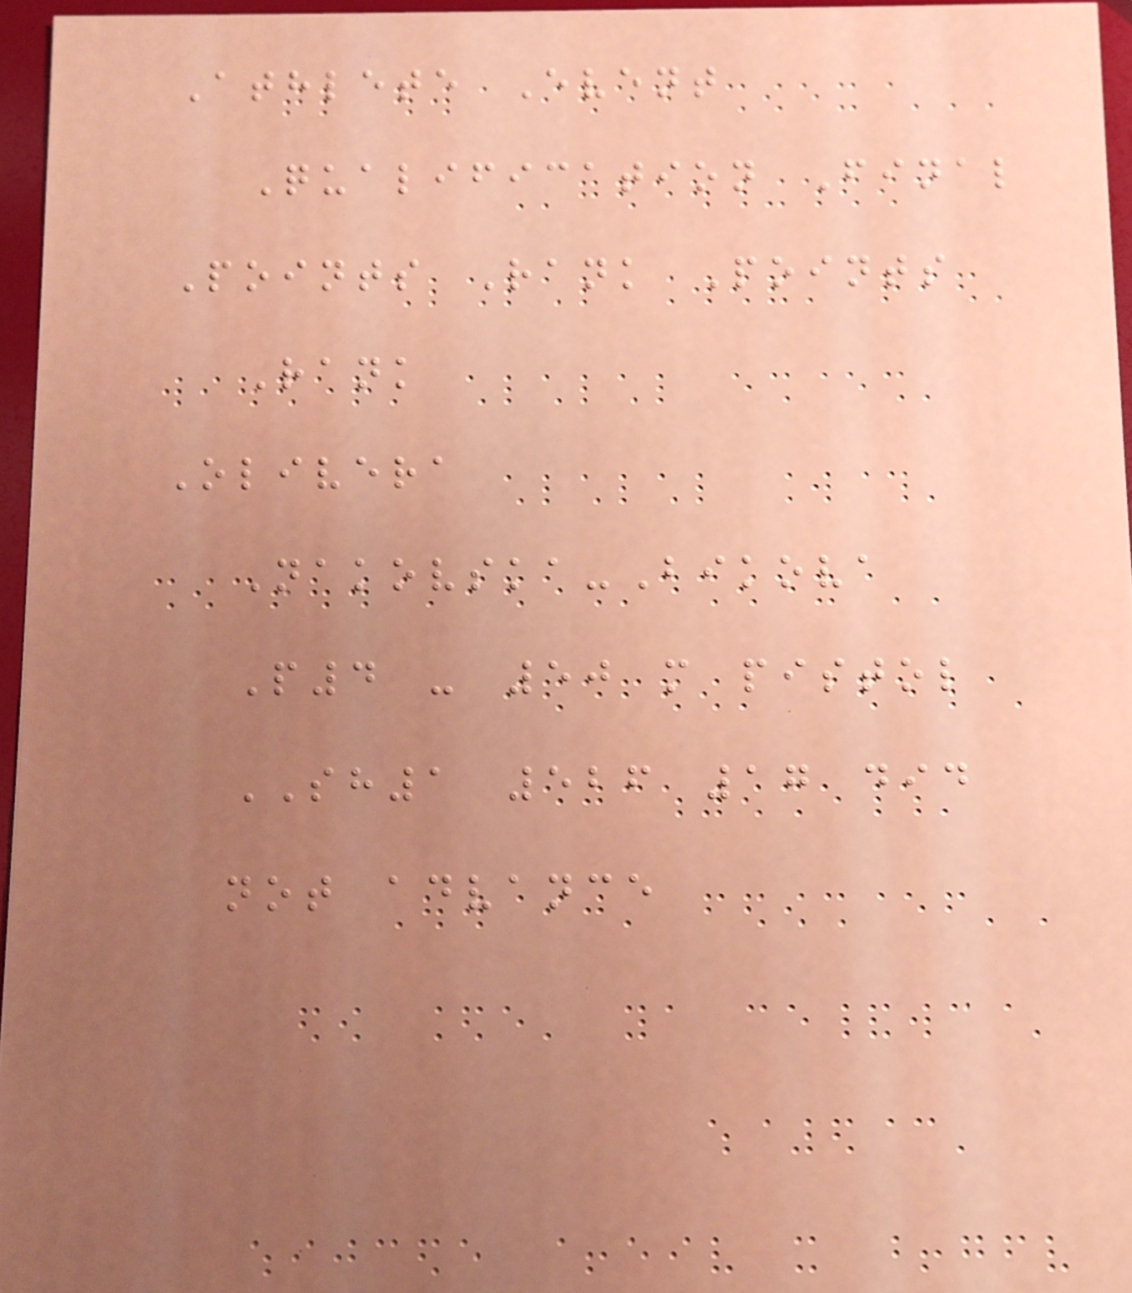Athlete Event
Qualification Final
Points Rank Points
Rank
Olivera
Nakovska-Bikova
P4 - 50 m pistol
SH1 526 17 did
not advance
